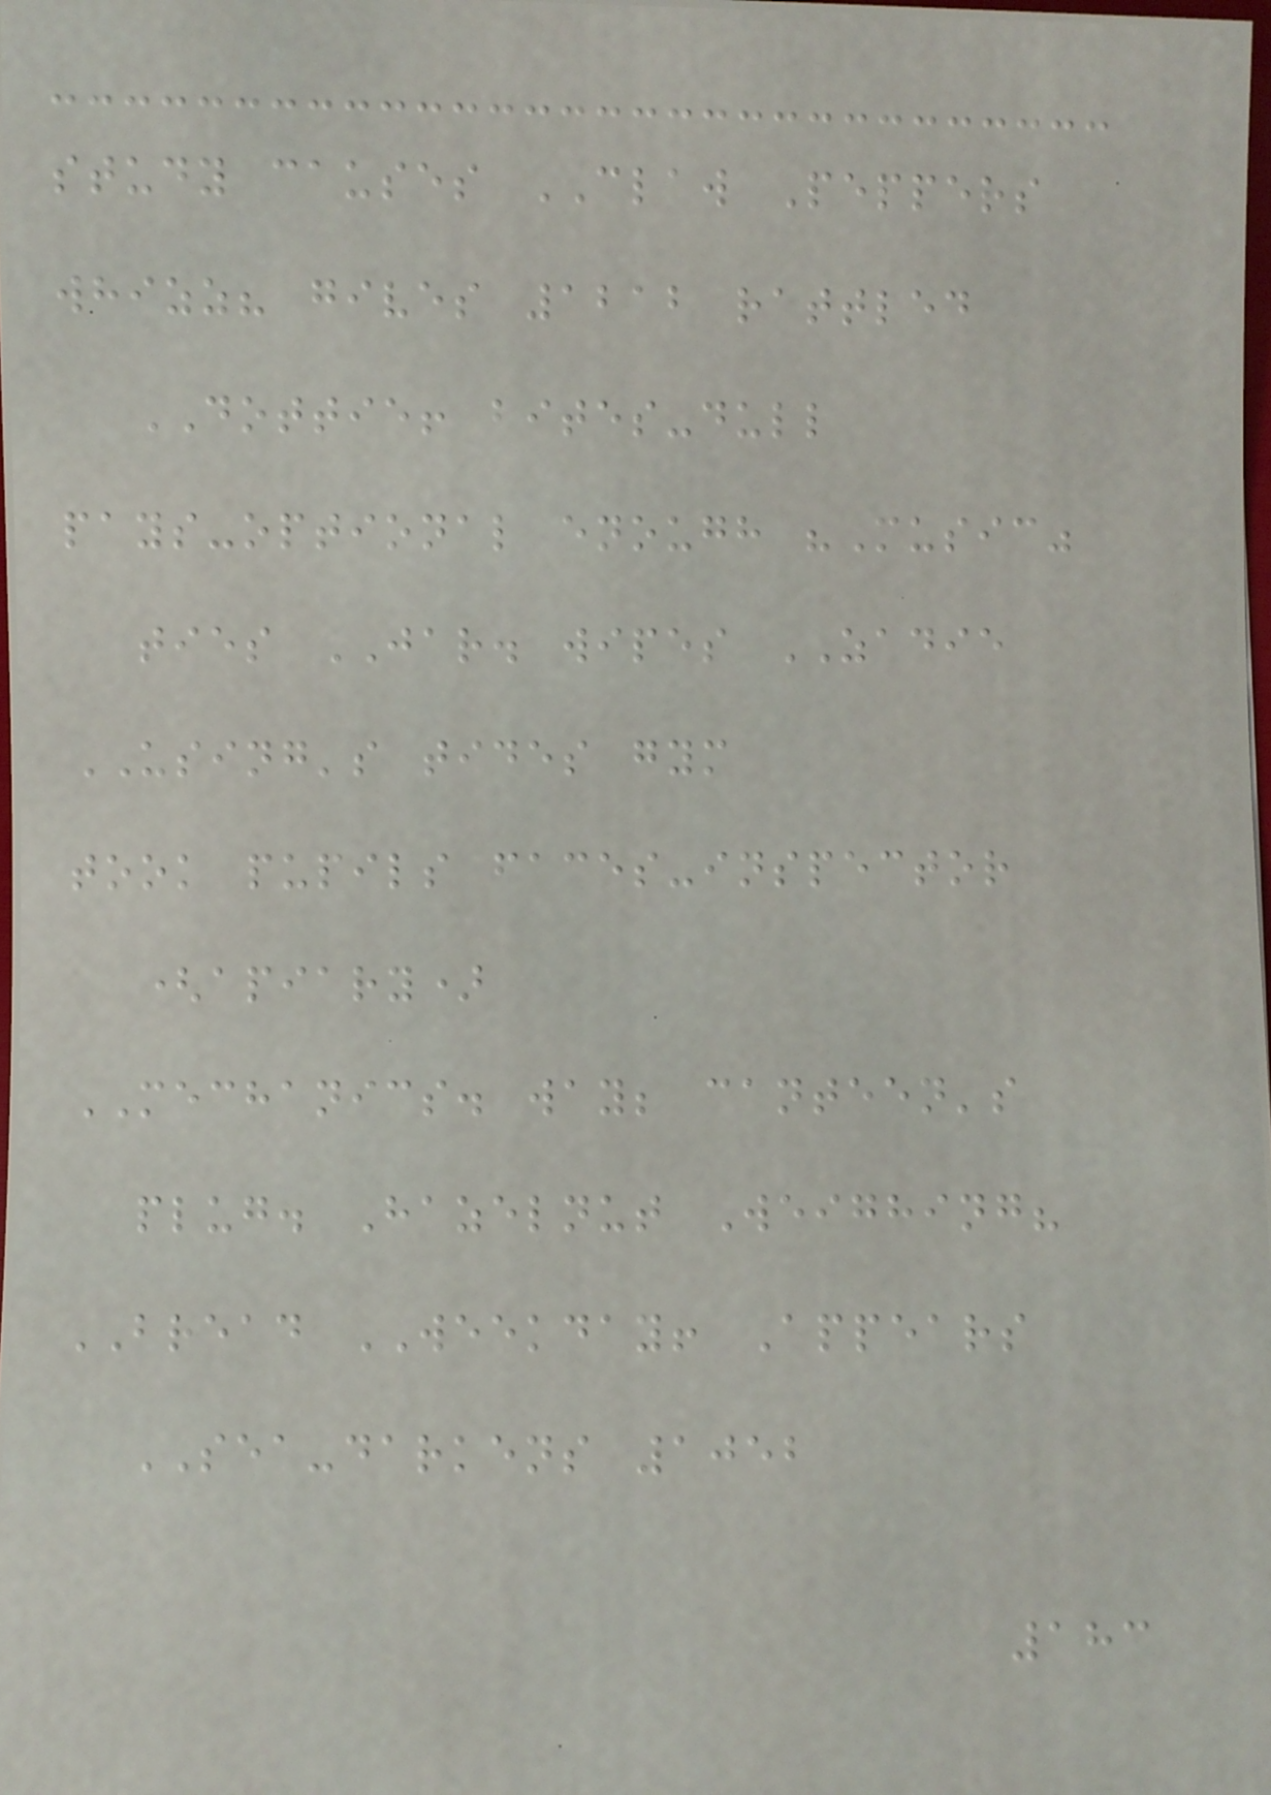study causes CLAW Peppers
whizz? gives 1212 rattled
DOTTIE! bites-dull
pays-optional enough "Music"
ties JAR. wipes ZADIE
USING's tides gym
took pupils faces-inspector
(apiary)
MECHANICS. way; canteen's
plug. Hazelnut Weighing?
BREAD WEEKDAY! Appears
SEA-darkens 1052
183
